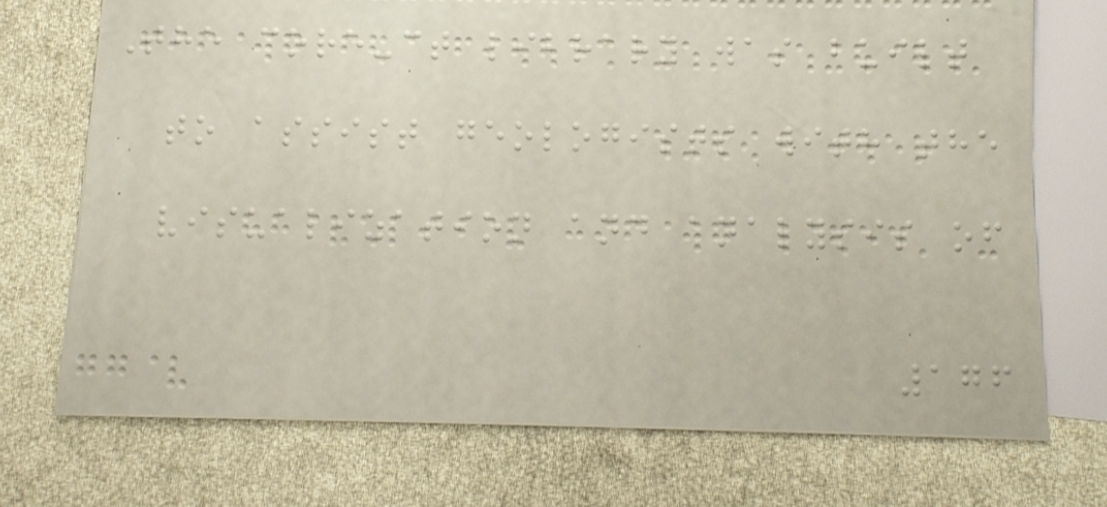The core-ct library was built
to assist geologists with the
visualization and analysis of
176
